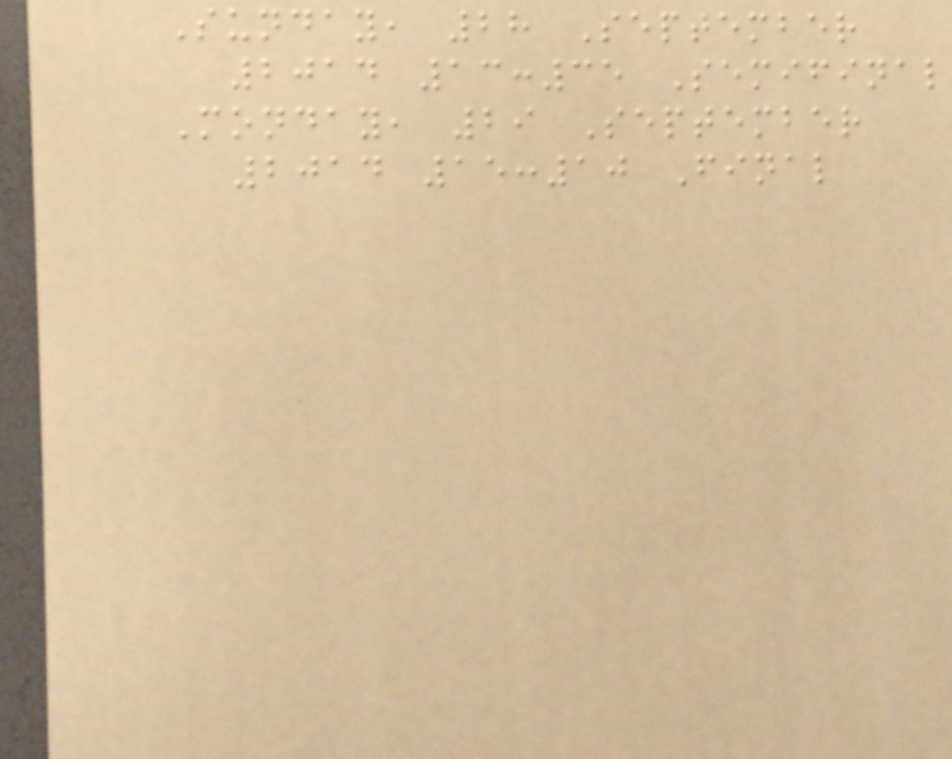Sunday, 28 September
2014 13:35 Semifinal
Monday, 29 September
2014 15:10 Final
